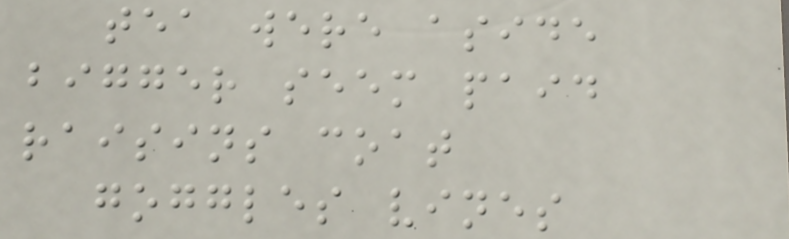tea were aside
bigger seem paid
raisins coat
goggles vines
